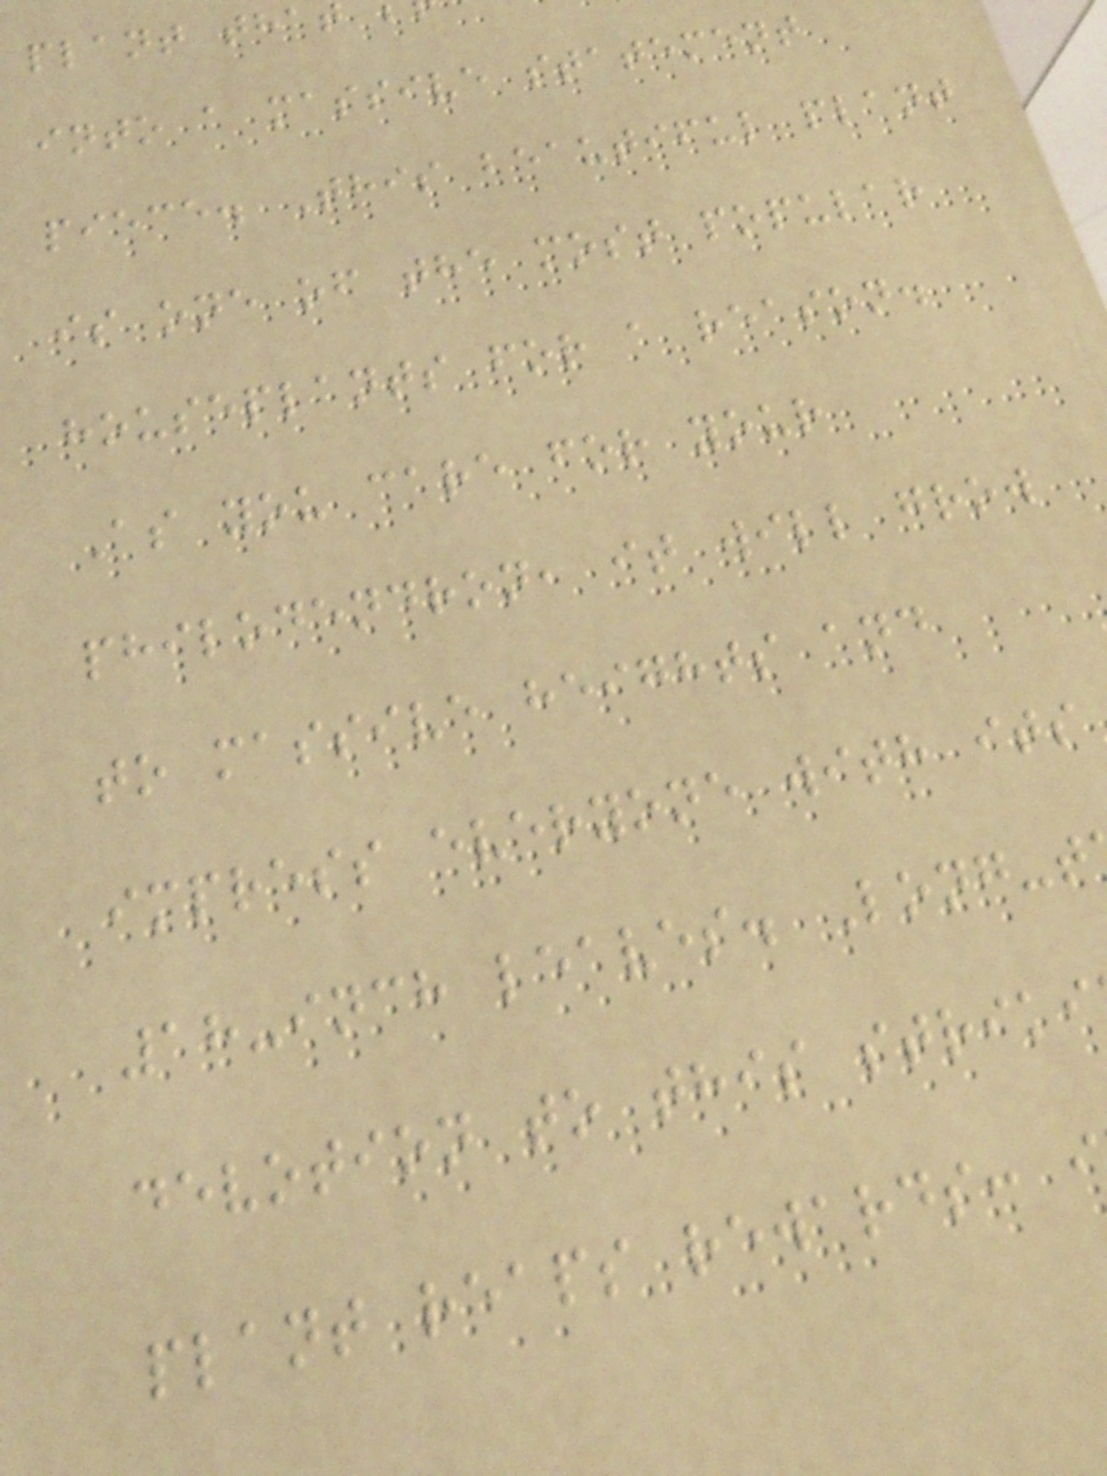plant tha
into a massive statement
piece. This beautiful plant
is one of the most popular
houseplants for a reason.
As you care for your
philodendron, it will grow
to massive heights and
impress everyone with its
18-inch leaves. Long-t
devotion to this striki
plant reaps rewards:
